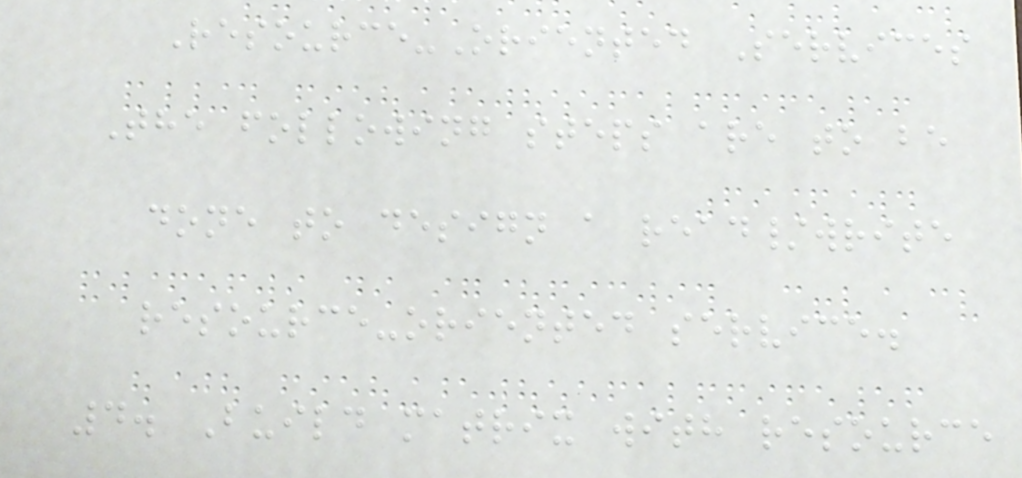Resource-Oriented Services
The following steps are to be
done to design a read/write
resource-oriented service.
4. Build matrix with resource
